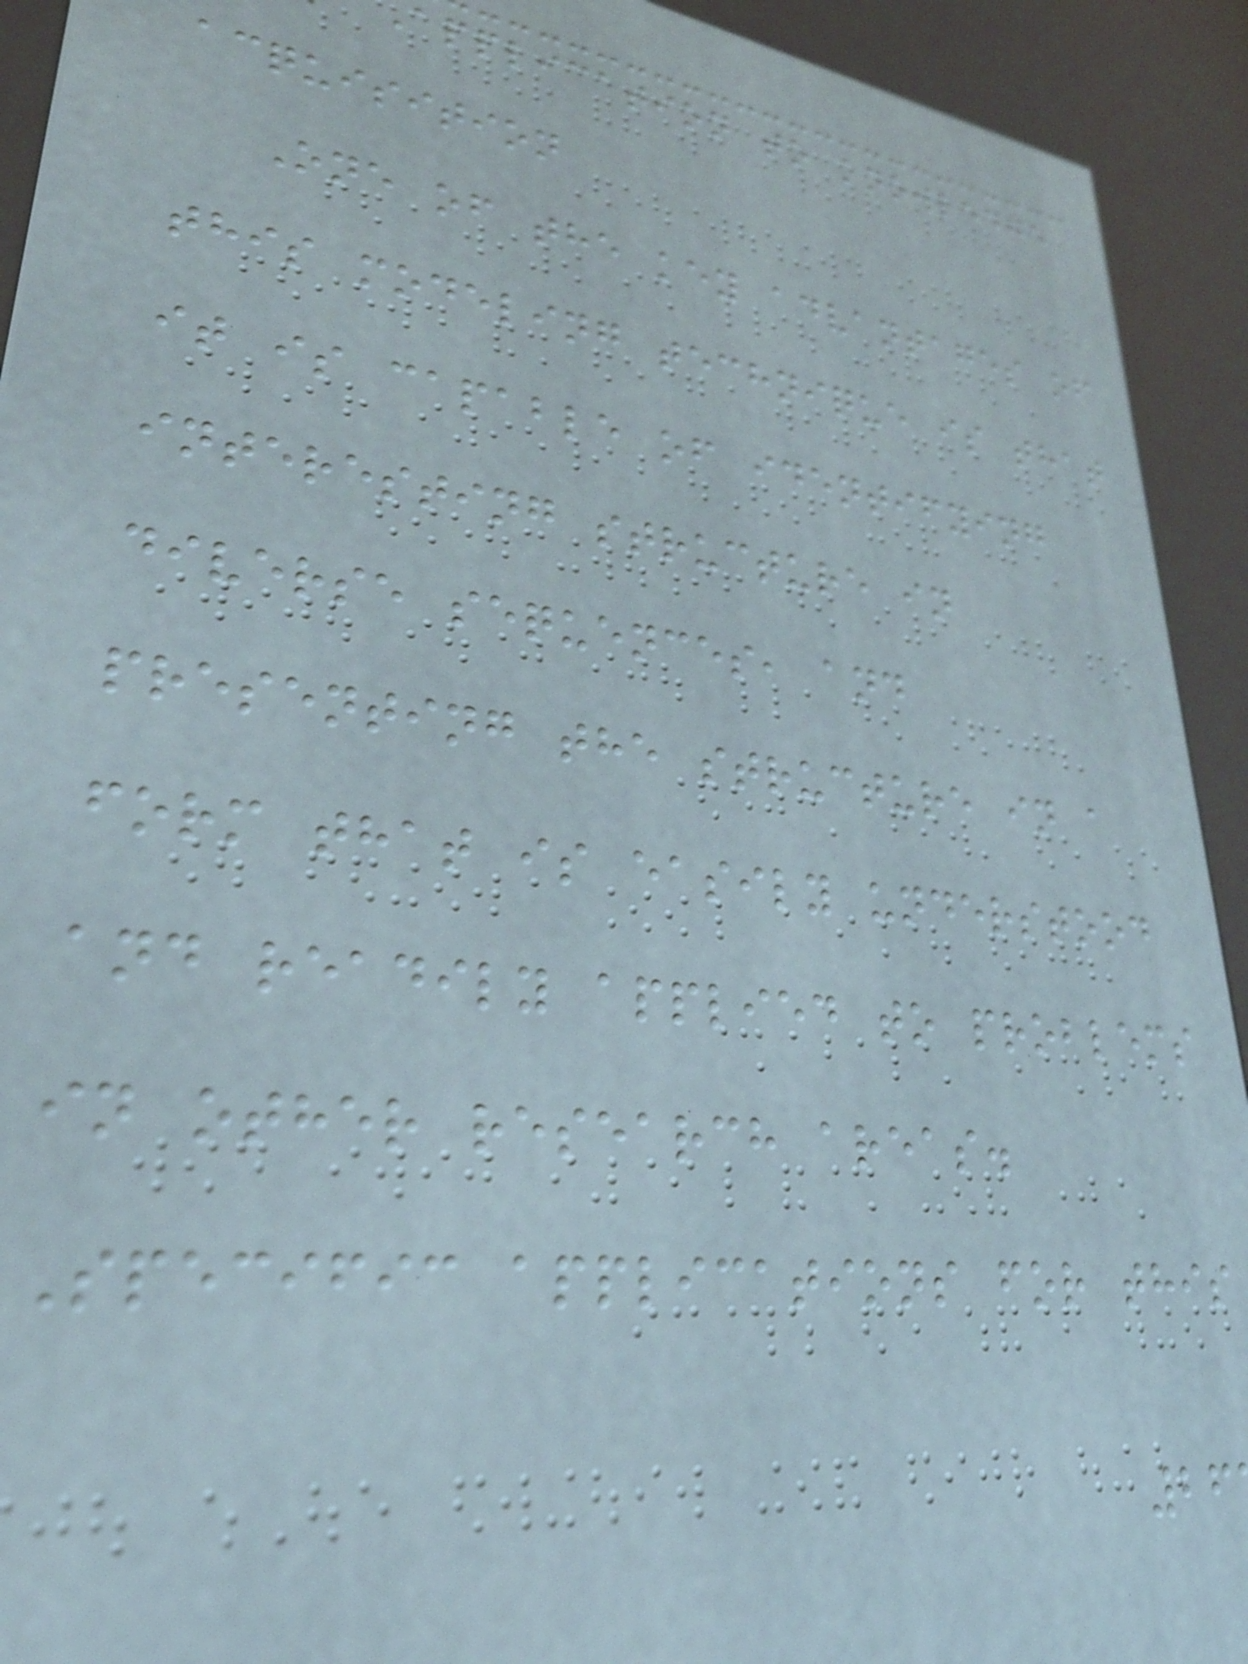application to knowledge
acquisition
One of the key advantages of
this modeling technique is that
it is capable of identifying
interesting structure in
diverse sequences, and
presenting the structure in a
form that is easily understood
and readily applied to problems
in other research areas.
Specific applications for this
